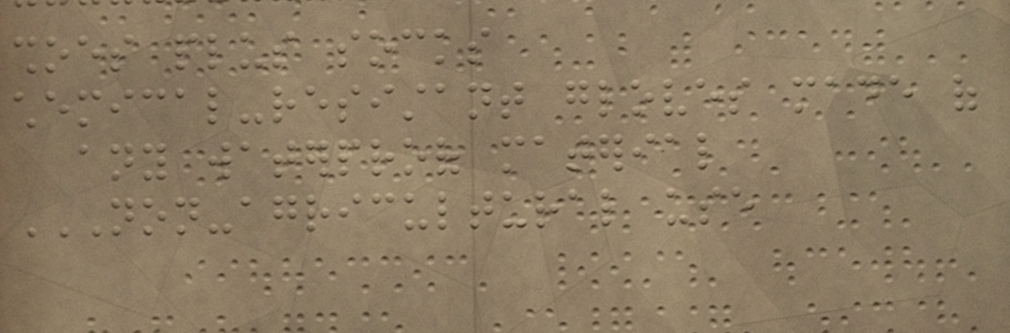shoes plus socks
chemical-resistant gloves made of
any waterproof material
NON-AGRICULTURAL USE
